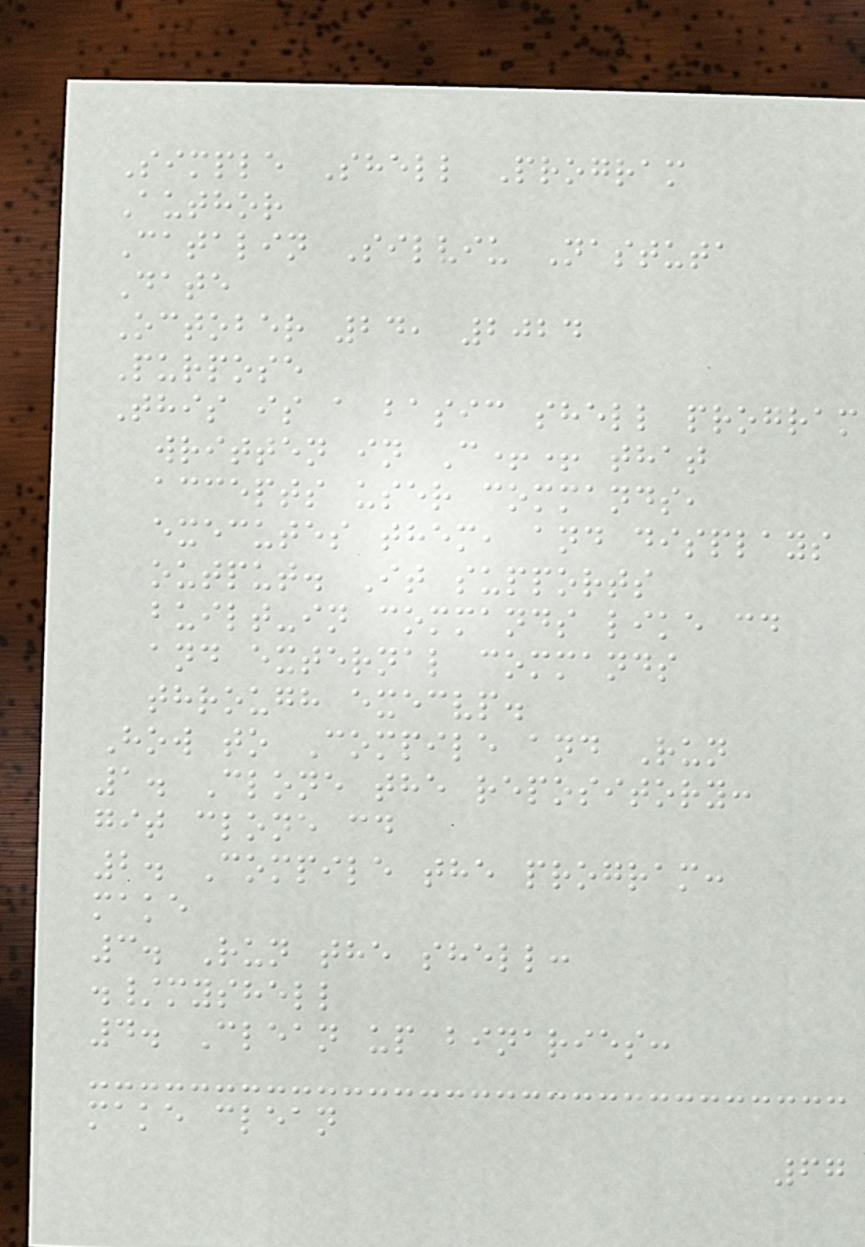Simple Shell Program
Author
Catalin Silviu Nastuta
Date
October 24, 2024
Purpose
This is a basic shell program
written in C++ that
accepts user commands,
executes them, and displays
output. It supports
built-in commands like cd
and external commands
through execvp.
How to Compile and Run
1. Clone the repository:
git clone cd
2. Compile the program:
make
3. Run the shell:
./myshell
4. Clean up binaries:
make clean
67
